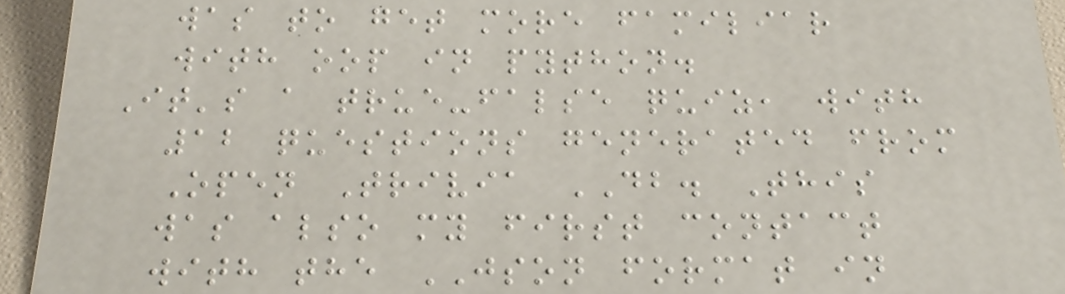was to get more familiar
with oop in python.
It's a true-false quiz, with
12 questions generated from
Open Trivia DB. This
was also my first contact
with the JSON format in
